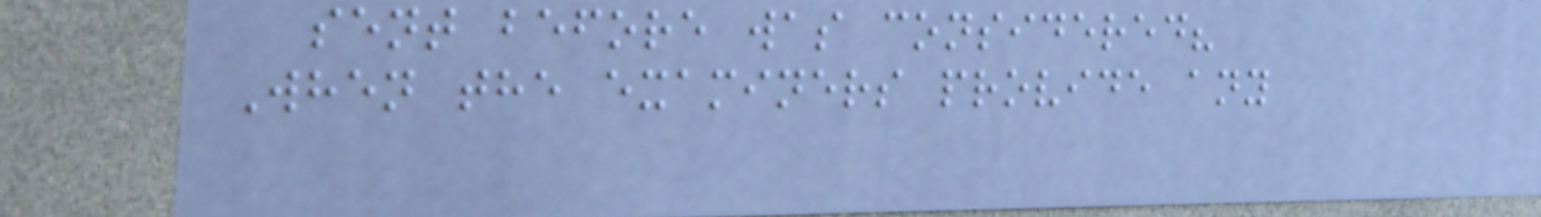sent before was considered?
When the examiners provide any
